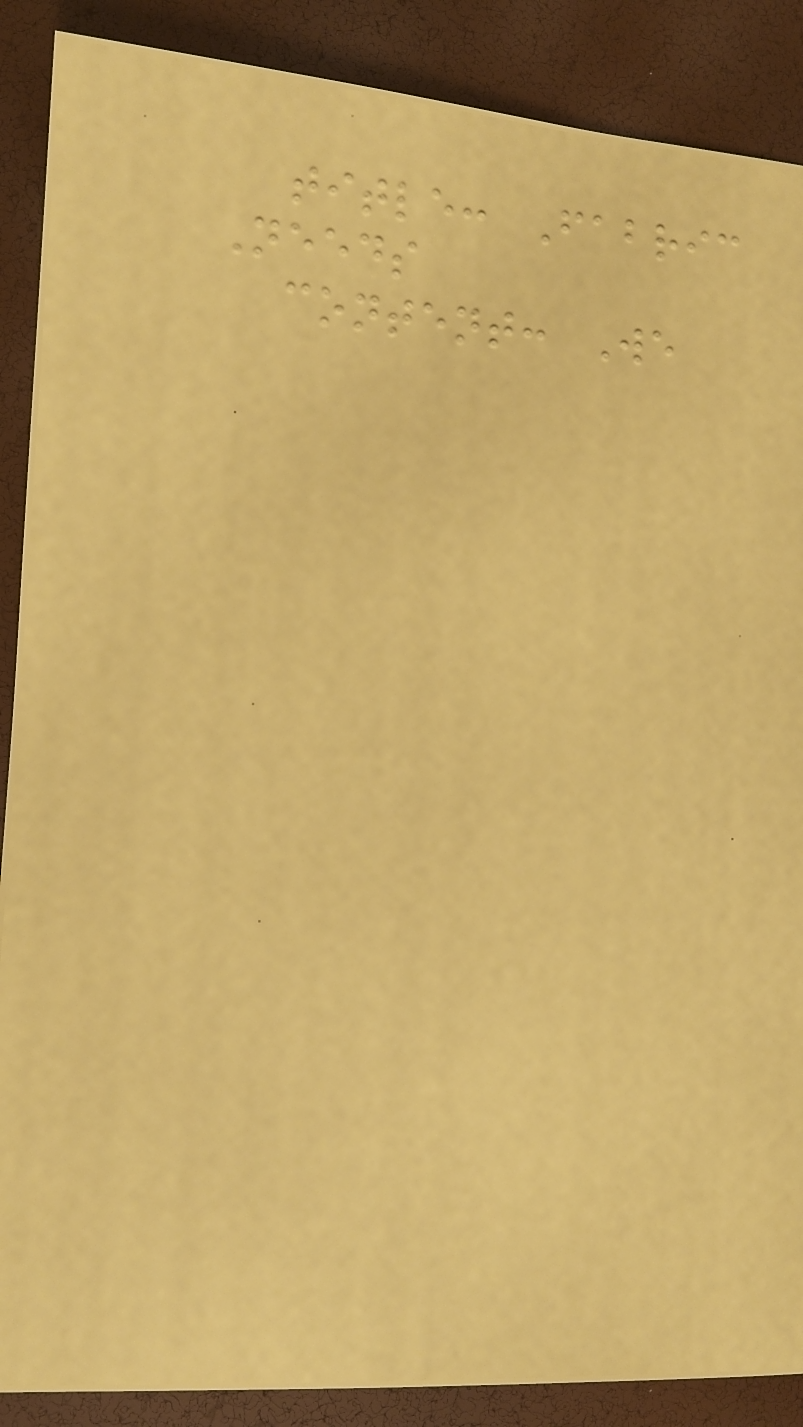title: Fabric
Needs
content: We
